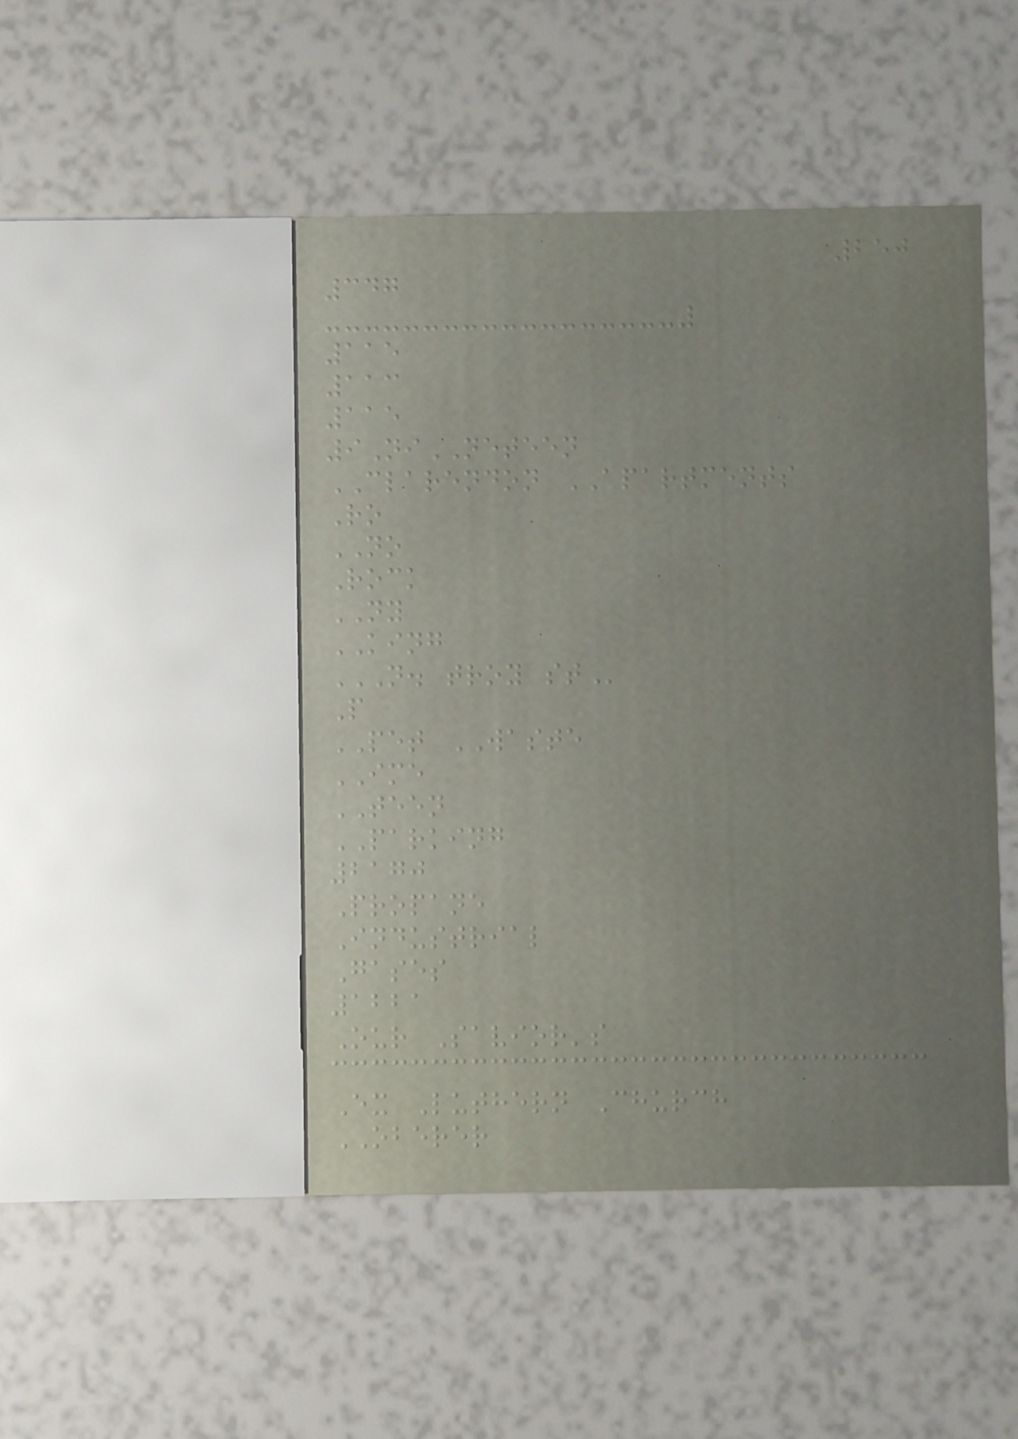250
347
115
113
115
9NiNETEEN
CLARENDON APARTMENTS
Ro
NO
Rock
NY
KING
N. TROY ST
P
PET WASTE
IME
TEEN
PARKING
2170
Propane
Industrial
Gases
1221
Our Savior's
Ex Luthern Church
OBERER
